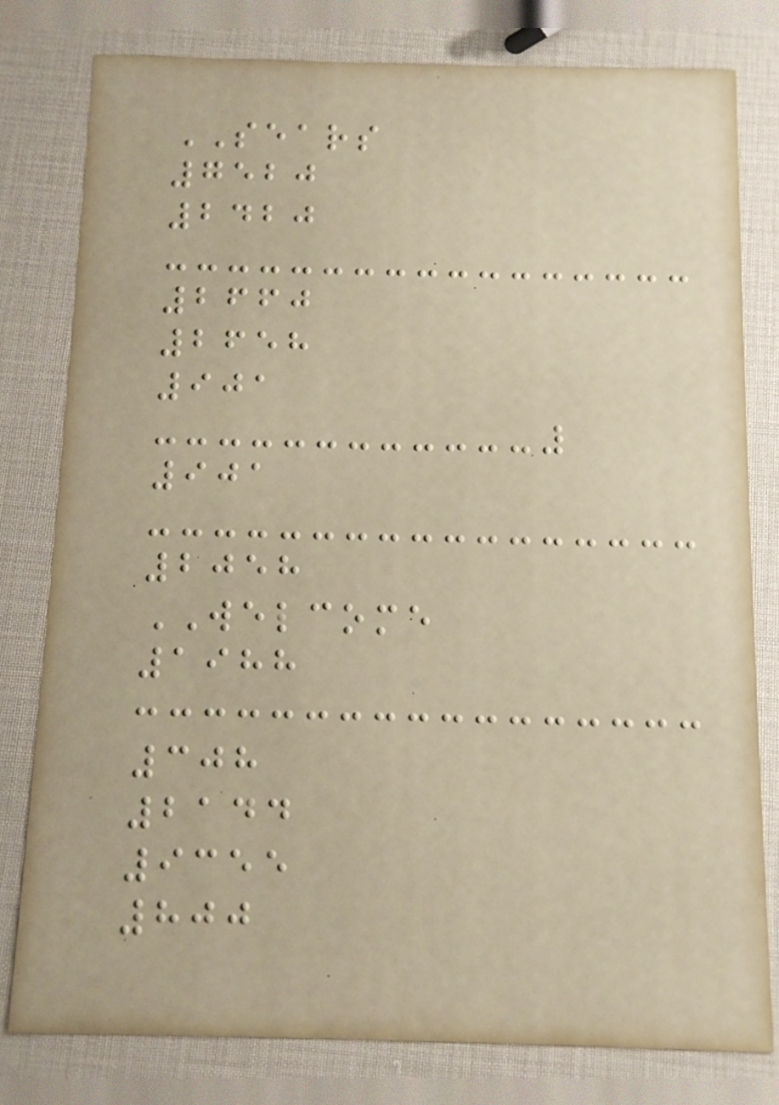SEARS
7520
2420
2660
2658
901
901
2058
WELCOME
1988
308
2144
9355
800
